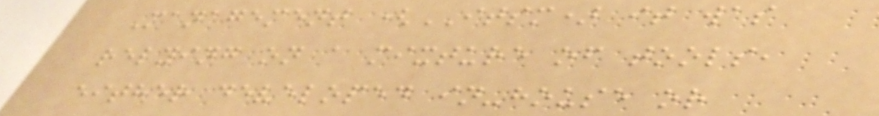Management (ITSM) it was
relying on a mixture of tools,
either developed in-house or
